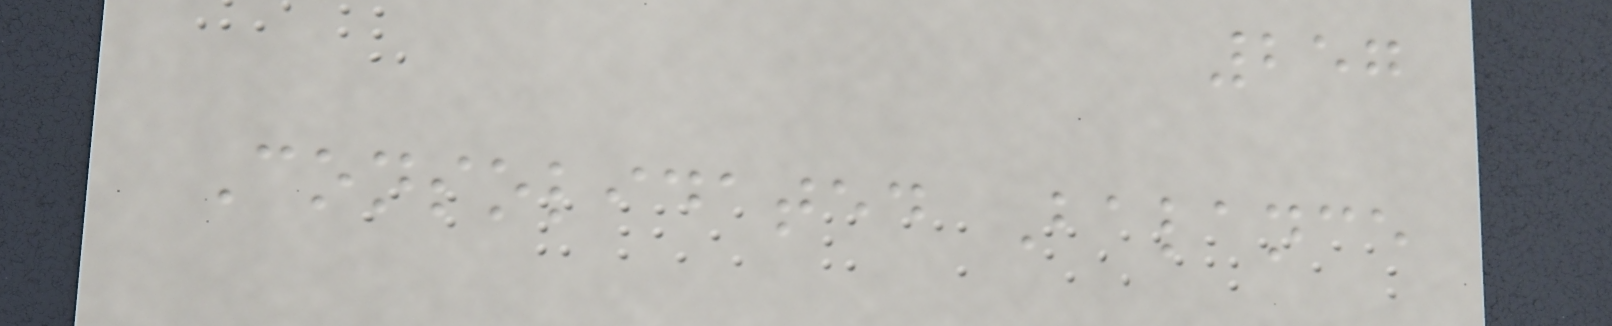257
Consolidated Balance
